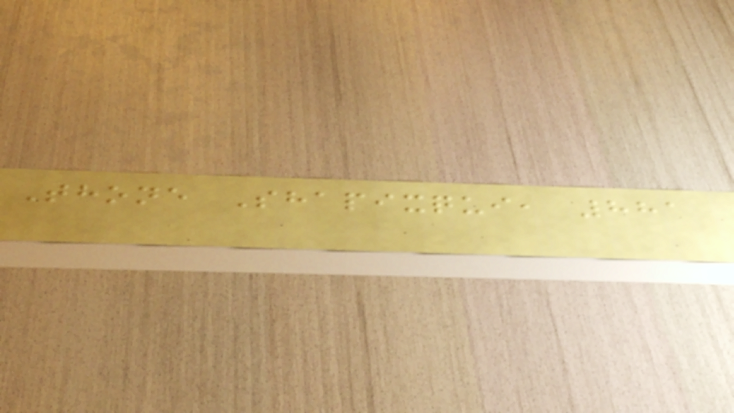Thone Shapixqui, 881
